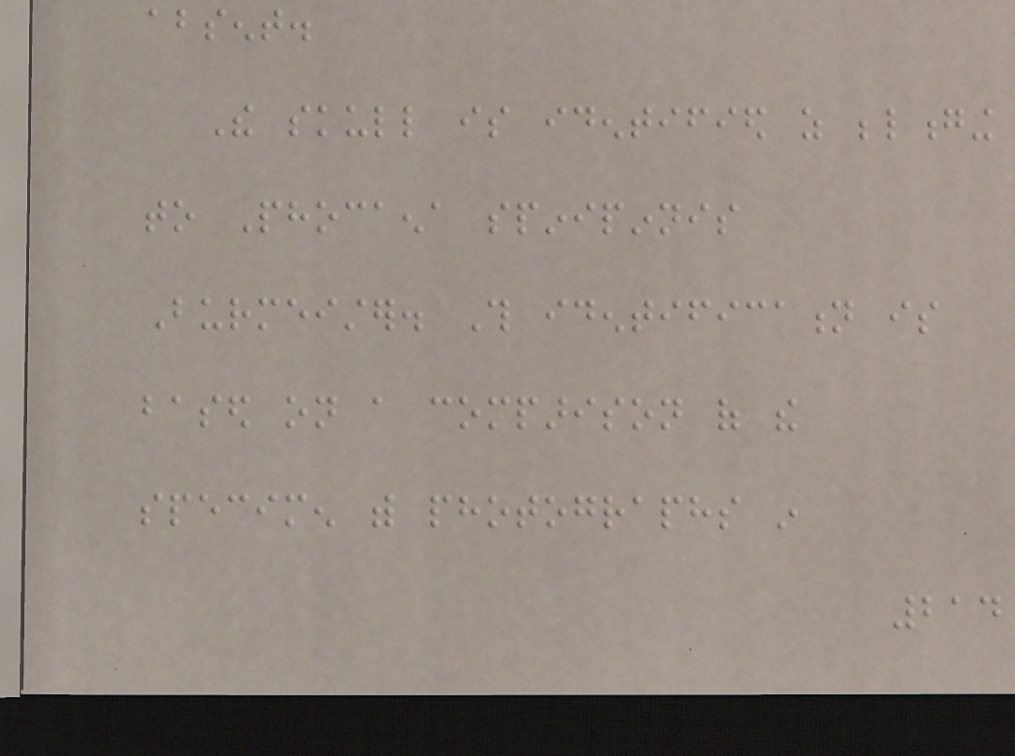absent.
The skull is identified as belonging
to Phocaena spinipinnis
Burmeister. This identification is
based on a comparison of the
specimen with photographs in
214
